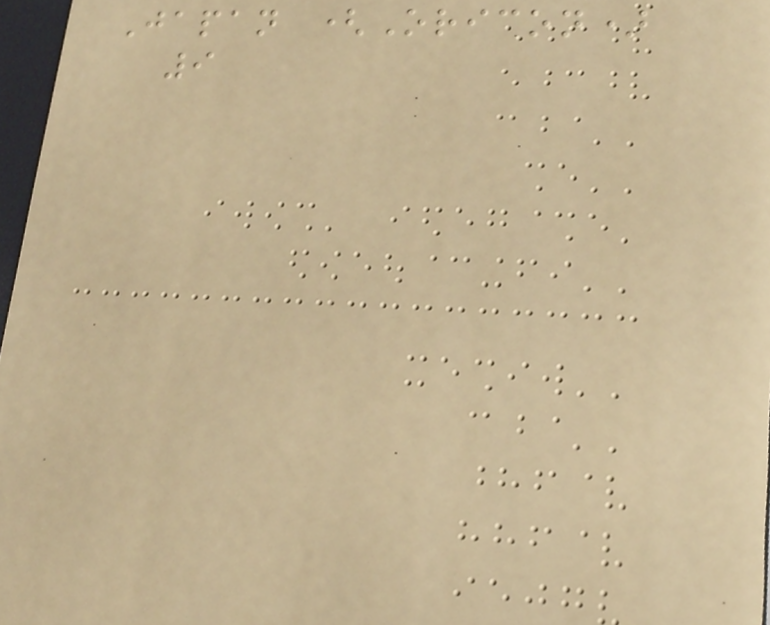Japan (Oricon)
9
